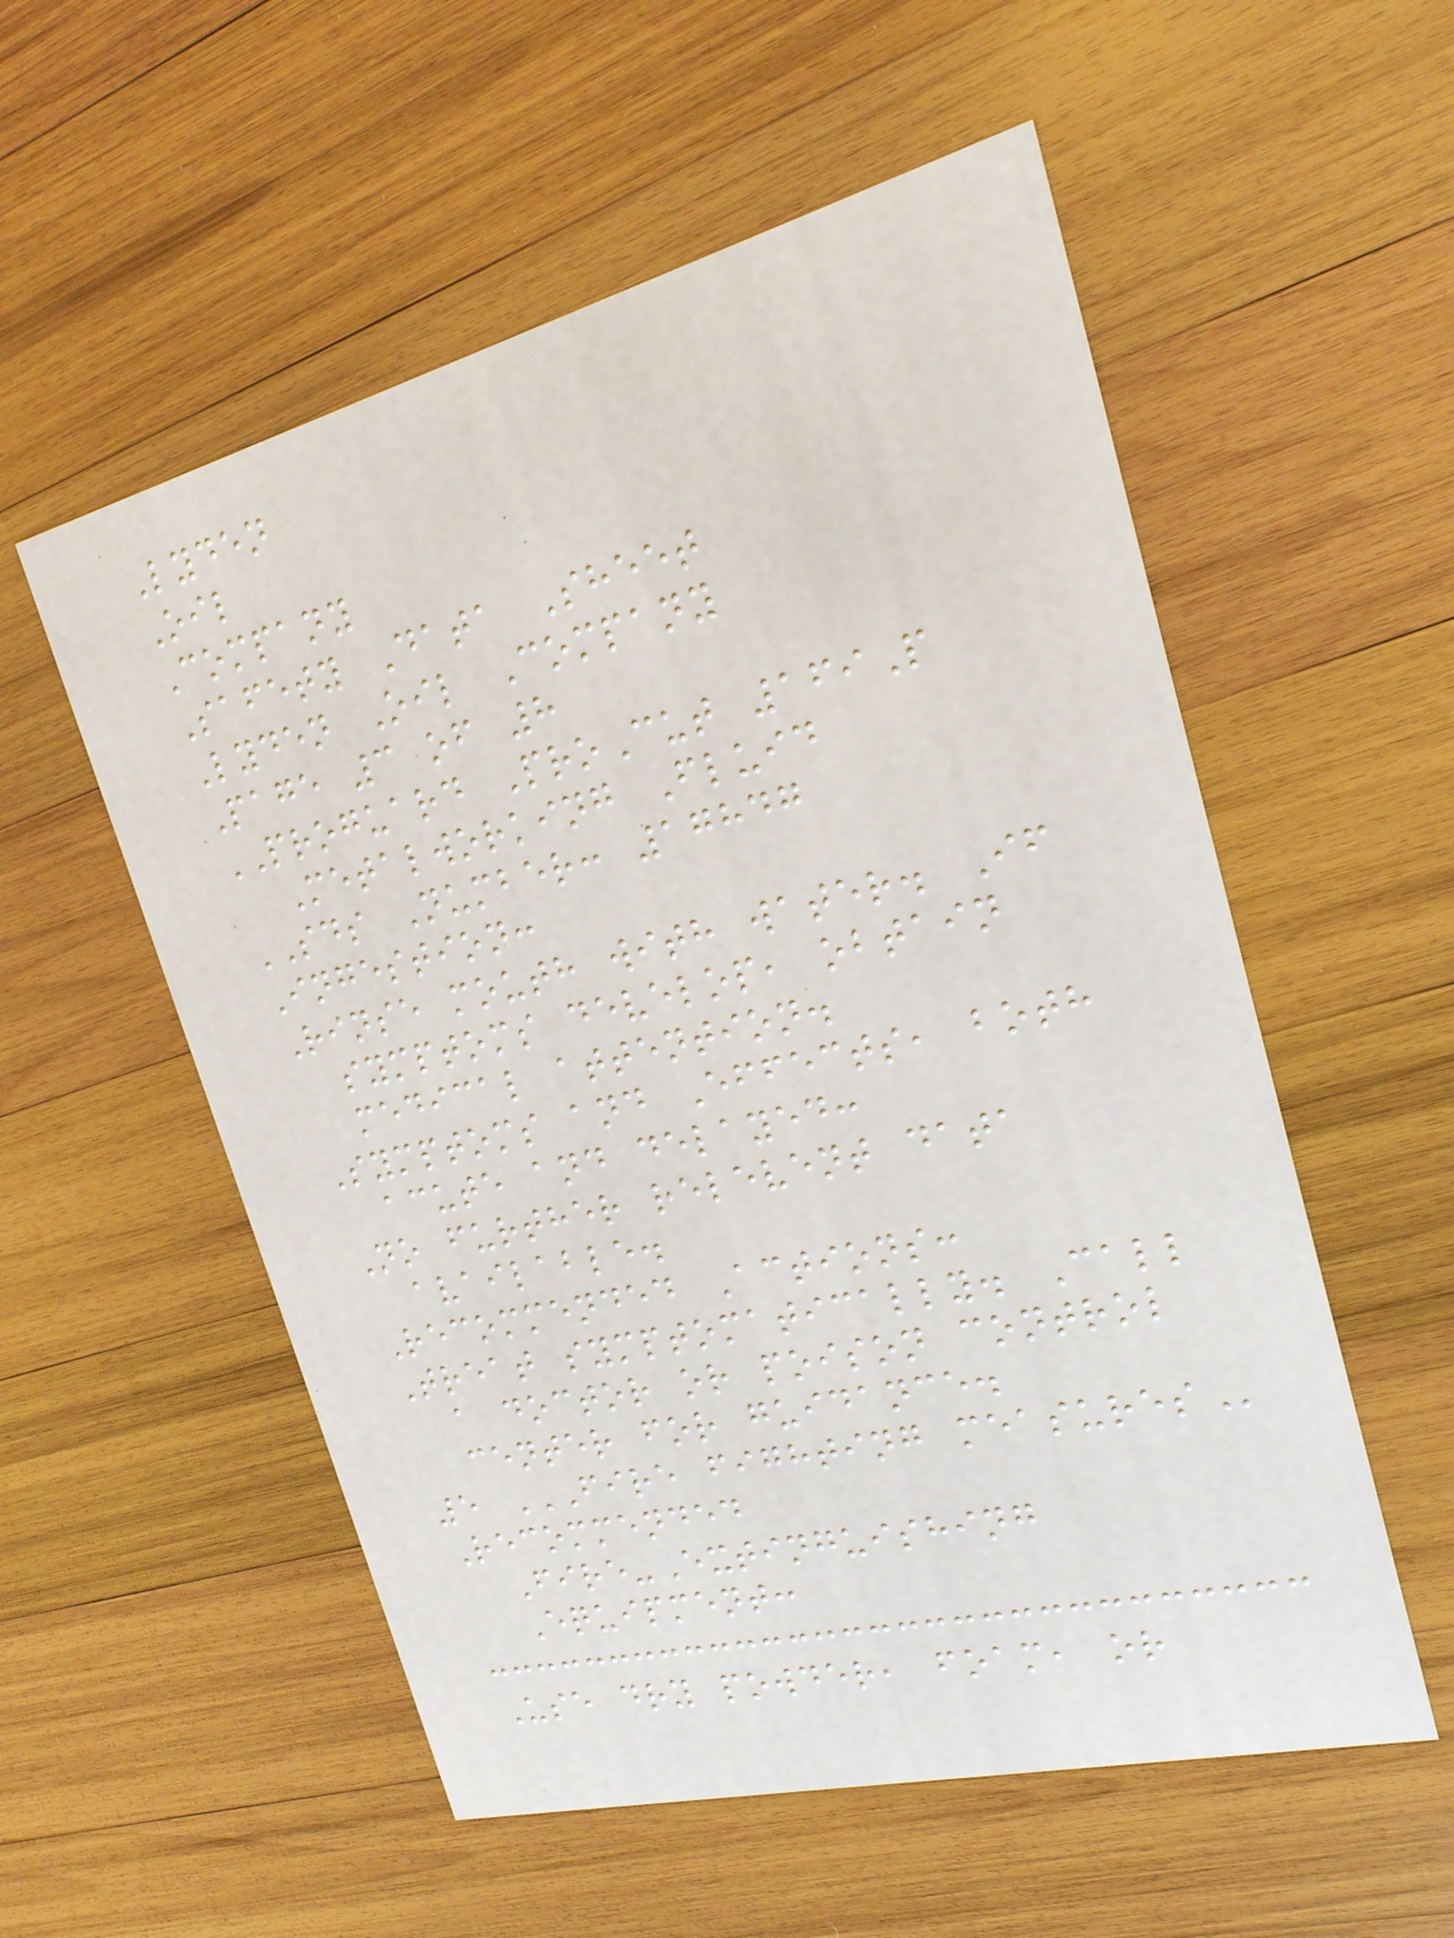Lyden
Oil
Company
Safety Data Sheet
Lyden Oil Company
Page 3 of 8
PROGUARD ProCut 169P
Metalworking Fluid
SDS Number: 17847
Ingestion:
Rinse mouth with water. If
symptoms develop, obtain
medical attention.
Symptoms and Effects, both
acute and delayed:
No further relevent data
available.
Recommended Actions:
Treat symptomatically. Call
a doctor or poison control
center for guidance.
5 FIRE FIGHTING MEASURES
Recommended
Fire-Extinguishing
Equipment:
Use dry powder, foam, or
